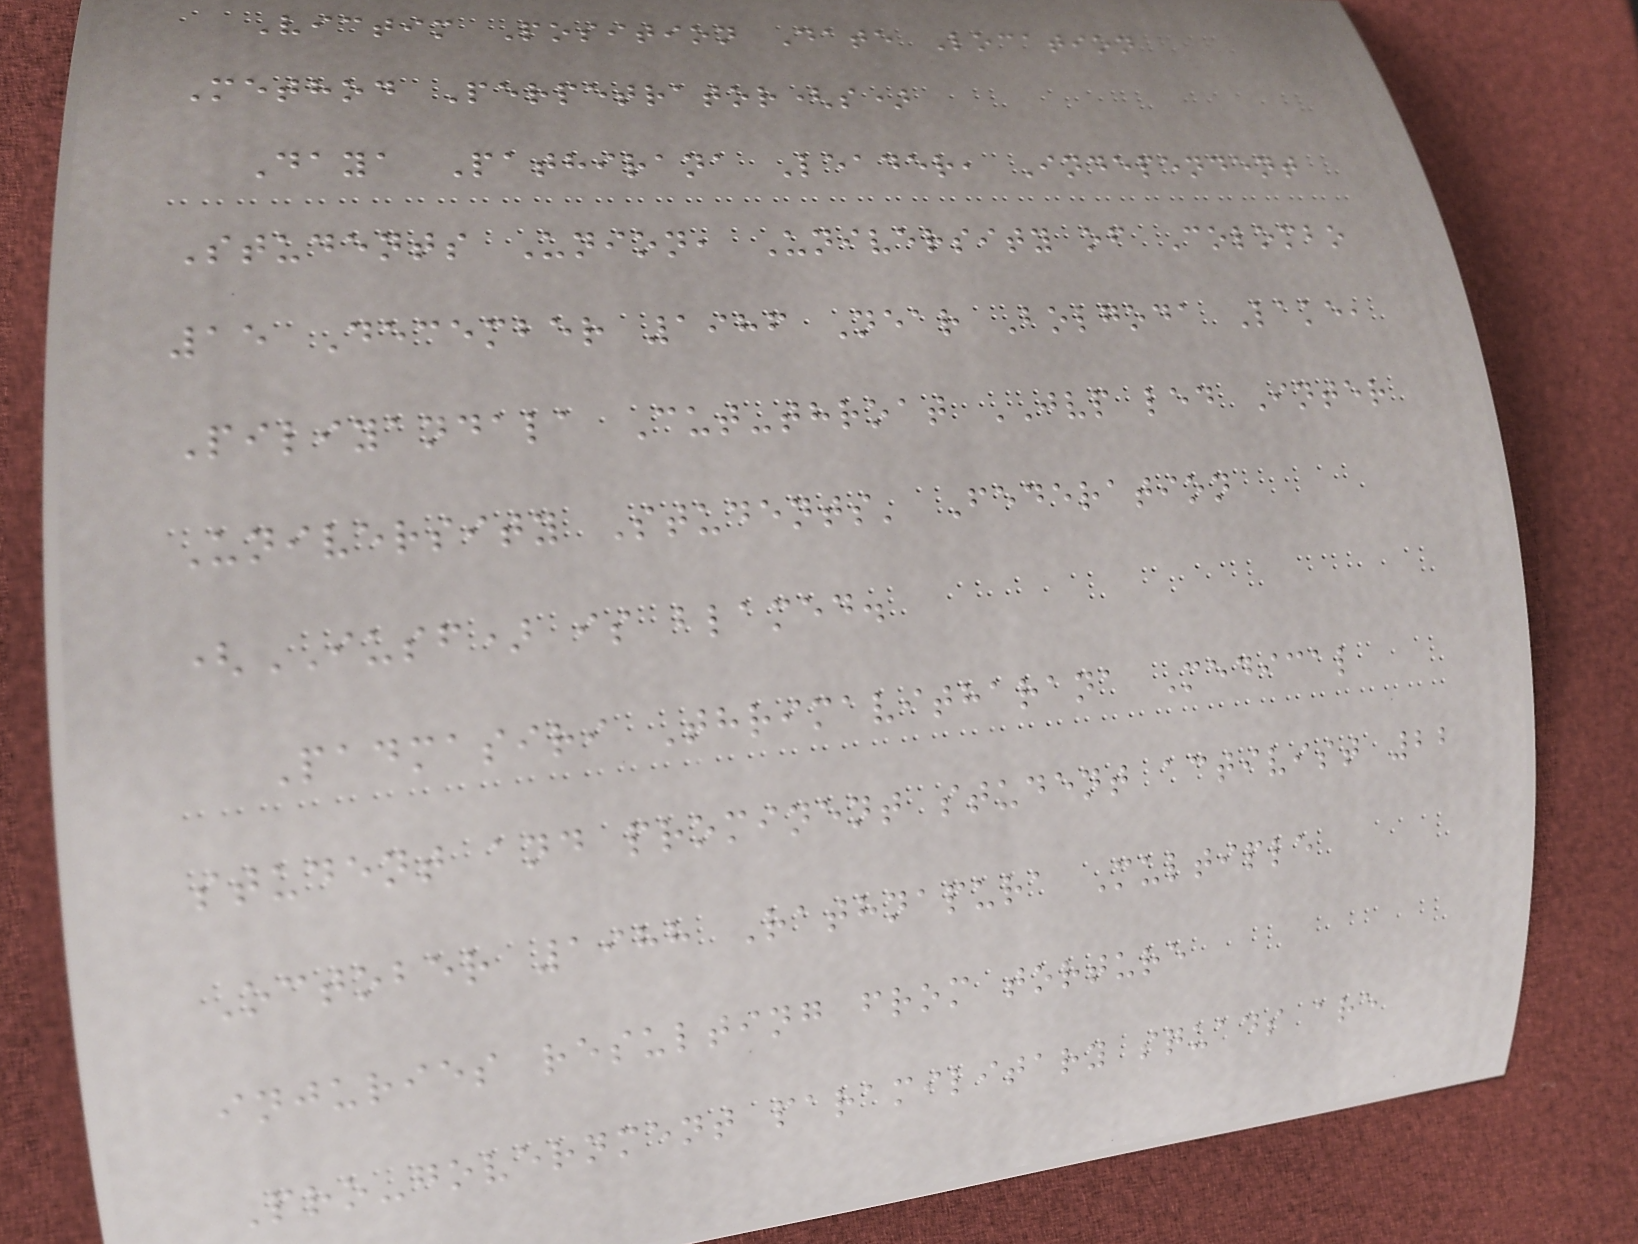Victim Position Date Location
Method Perpetrator(s)
Daya Pathirana Leader, Independent
Students Union, University of Colombo
15 December 1986 Near Bolgoda Lake,
Piliyandala Cut-throat JVP led Inter
University Students' Federation
(IUSF) is blamed.
Padmasiri Thrimavitharana Medical
student and prominent student activist 22
October 1988 Rathnapura Multiple
injuries resulting from torture
Pro-government paramilitary squads are
